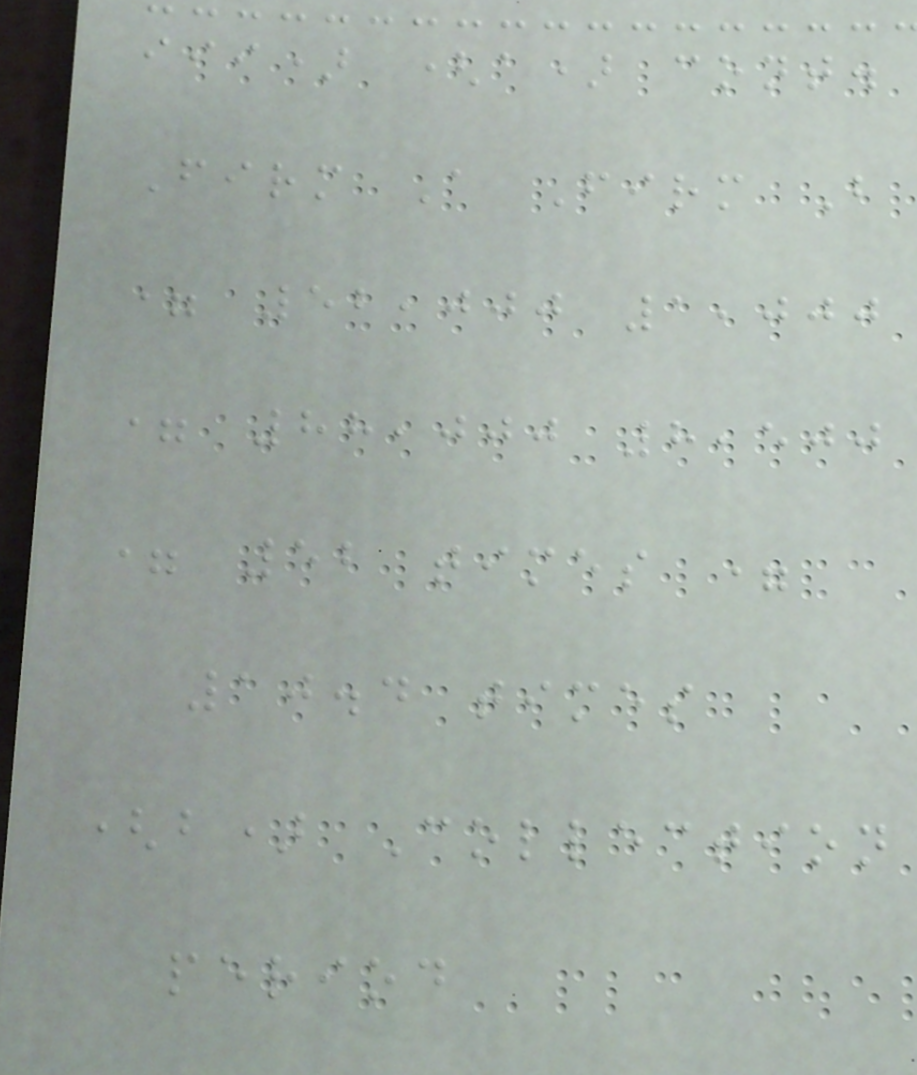iii) (a) cont.
Firm A Firm B
= 52,000 1,000
= 88,000 8,500
= 52 times =
10.4 times
(b) Collection
period
